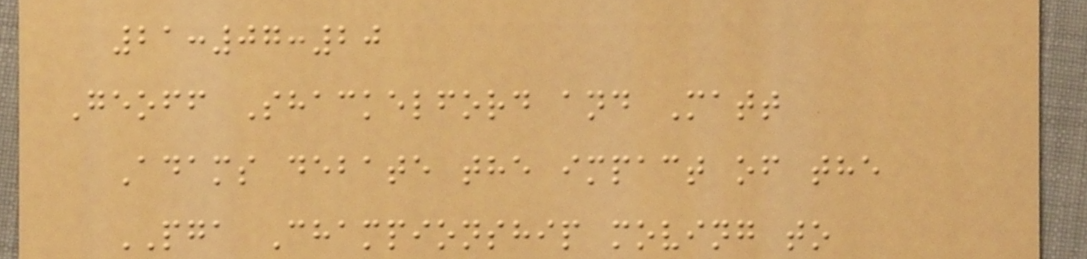21:07:20
Geoff Shackelford and Matt
Adams debate the impact of the
PGA Championship moving to
